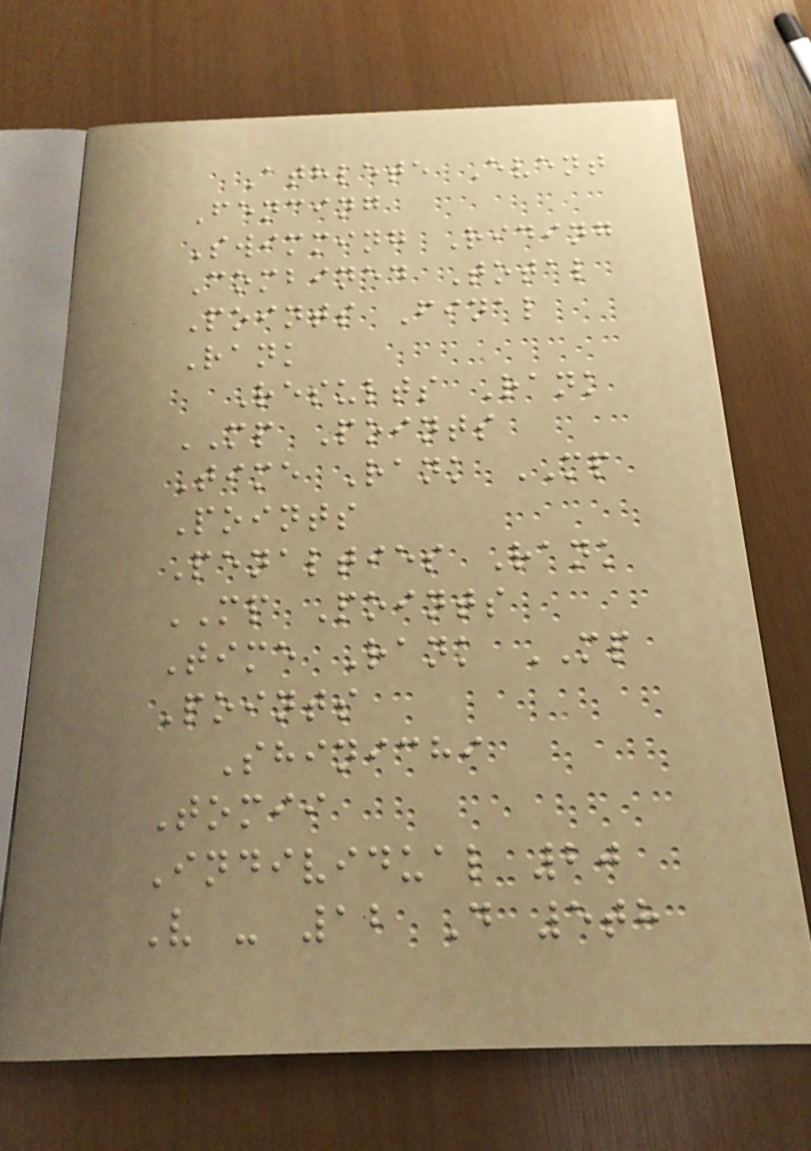Athlete Event
Fencing
Swimming Riding
Combined Total
Points Final
Rank
Results Rank
MP Points
Time Rank MP
Points
Penalties Rank
MP Points
Time Rank MP
Points
Shinichi
Tomii
Individual 20
V - 12 D 5th
